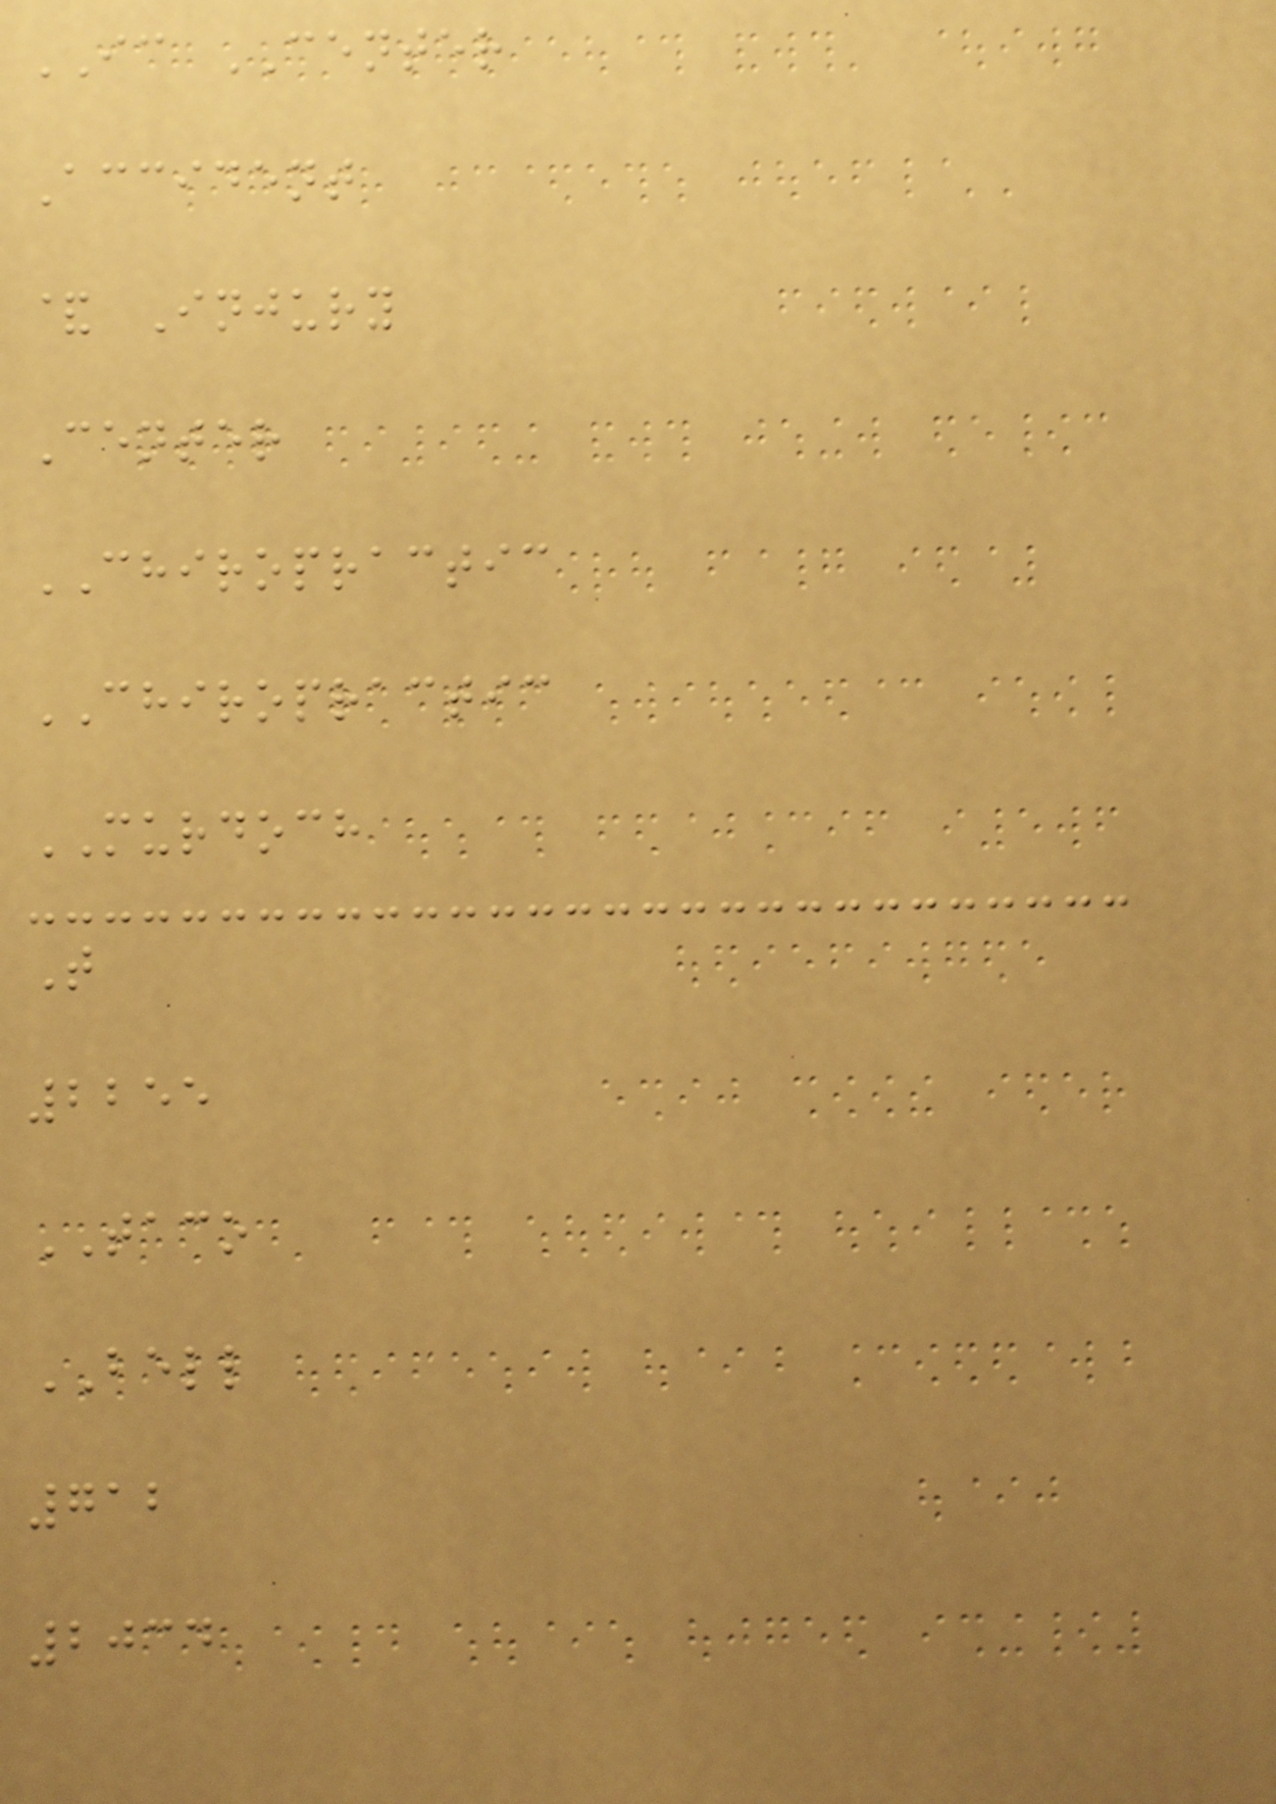IC CENTER
Accident
& Injury
Center
CHIROPRACTIC
CHIROPRACTIC
MURDOCH
T
2255
TACO
BELL
712
2034
